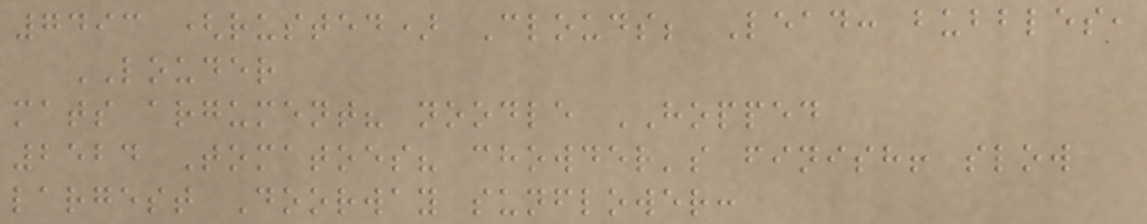7493 (rusted) Clouds; Lead: bubbles,
LOUDER
mats argument? noodle HOPPED
2524 Tomatoes? chowder's finish! slow
largest Doorway sunflower:
